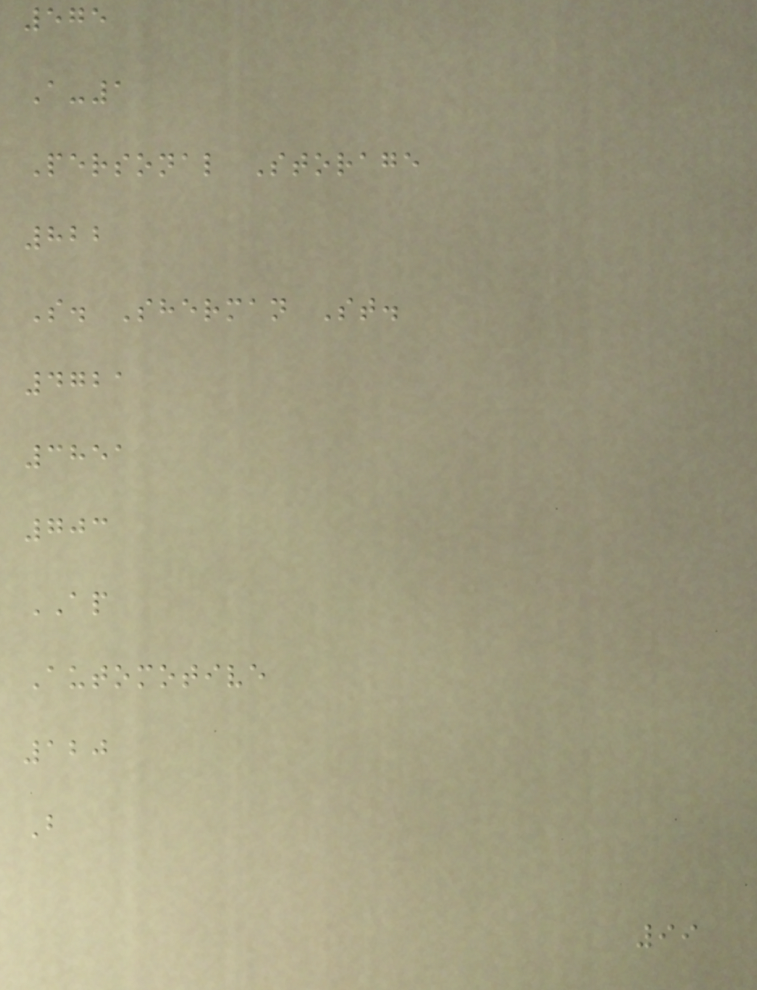575
A-1
Personal Storage
822
S. Sherman St.
4721
3851
703
AP
Automotive
120
B
99
